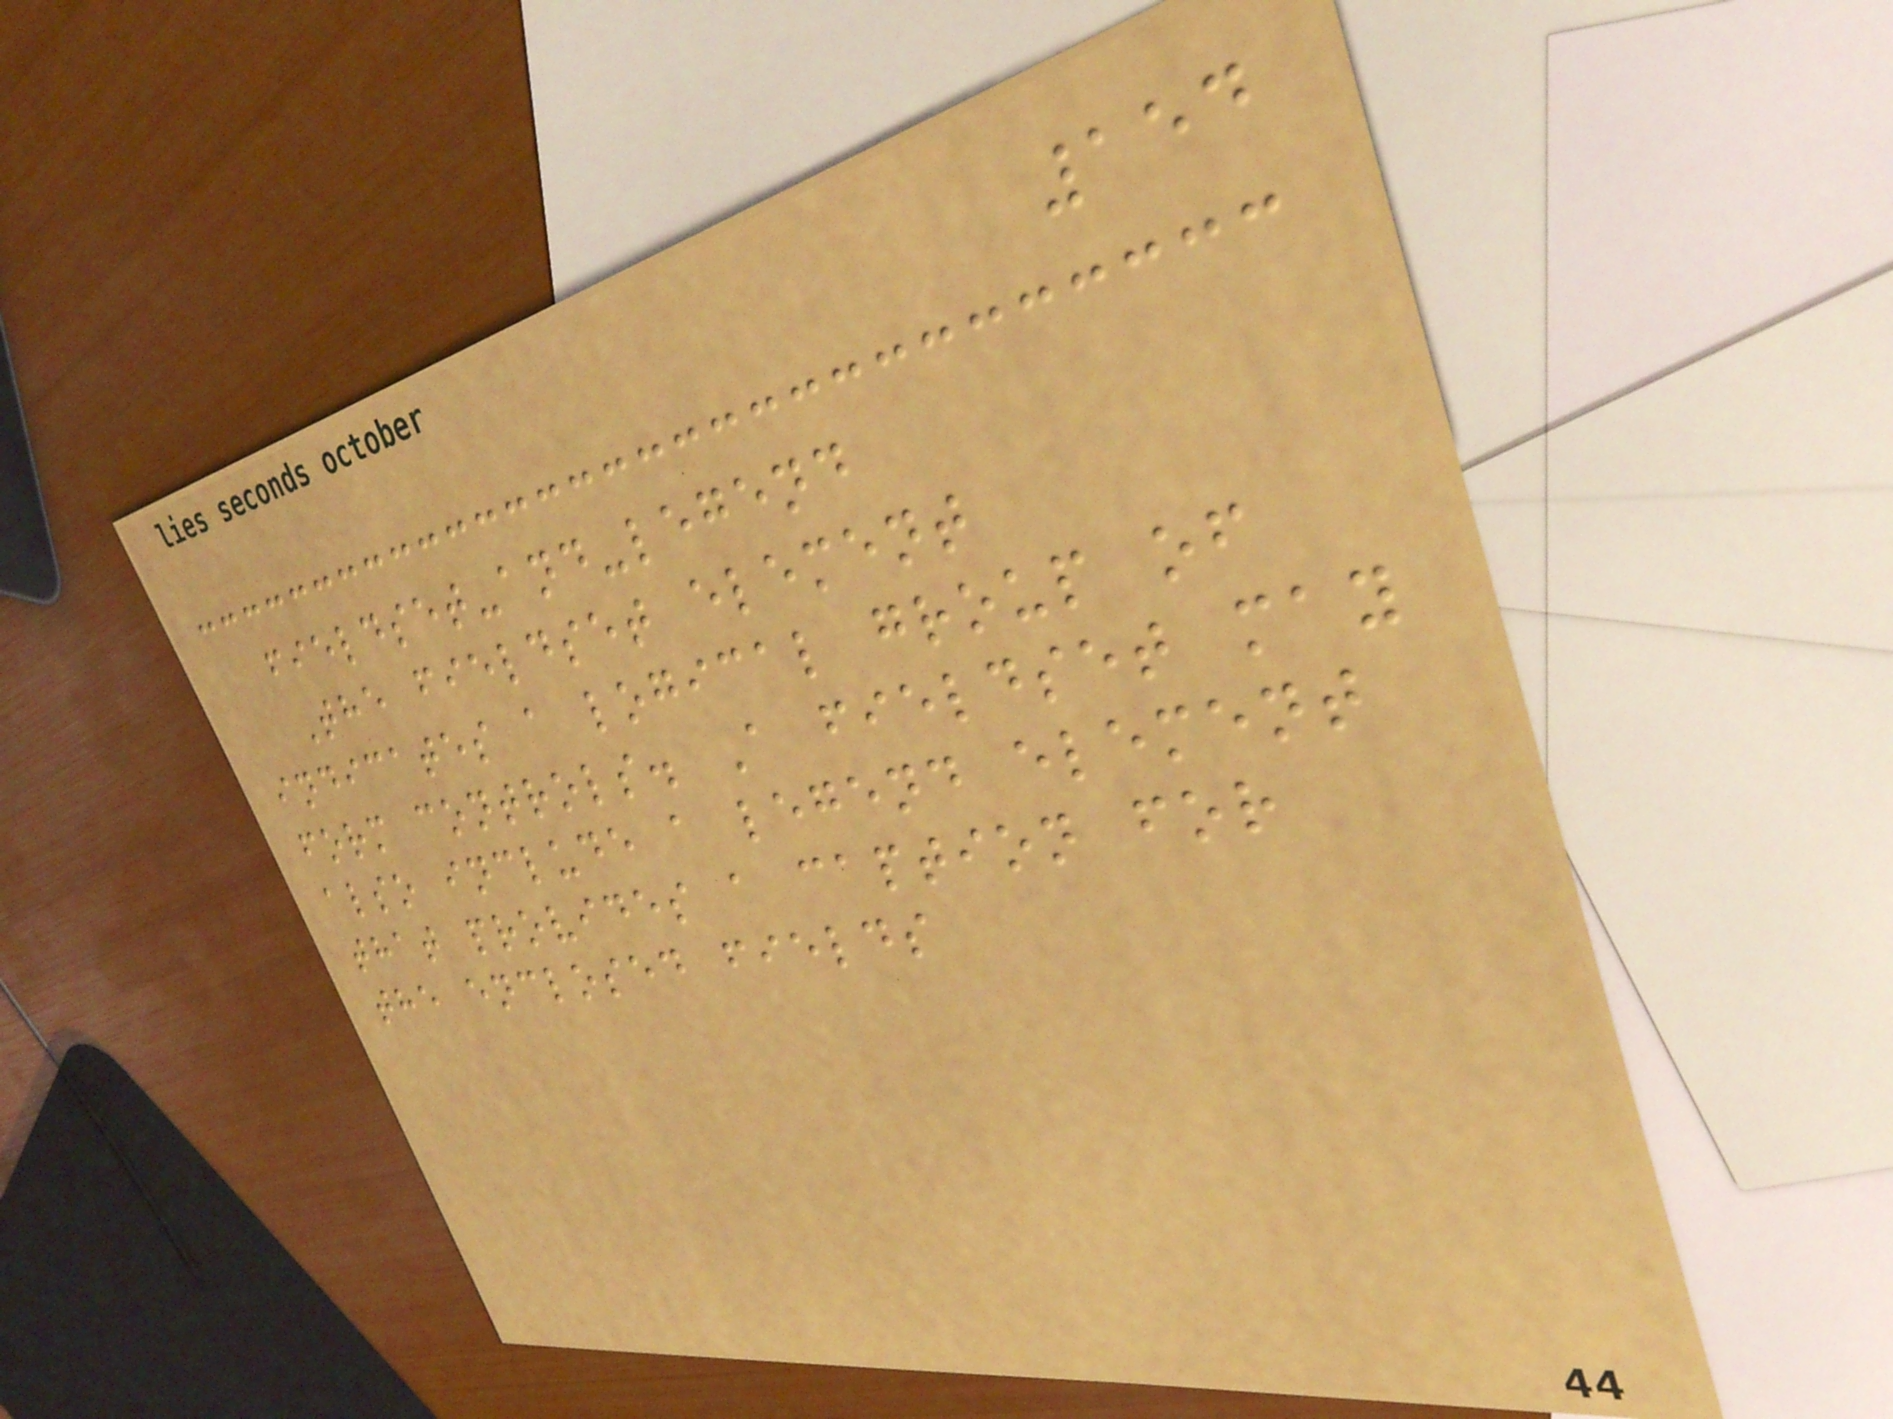154
fieldset-and-legend
The fieldset element
indicates a logical group of
form controls. A fieldset may
also include a legend element
that provides a caption for
the enclosed fields
